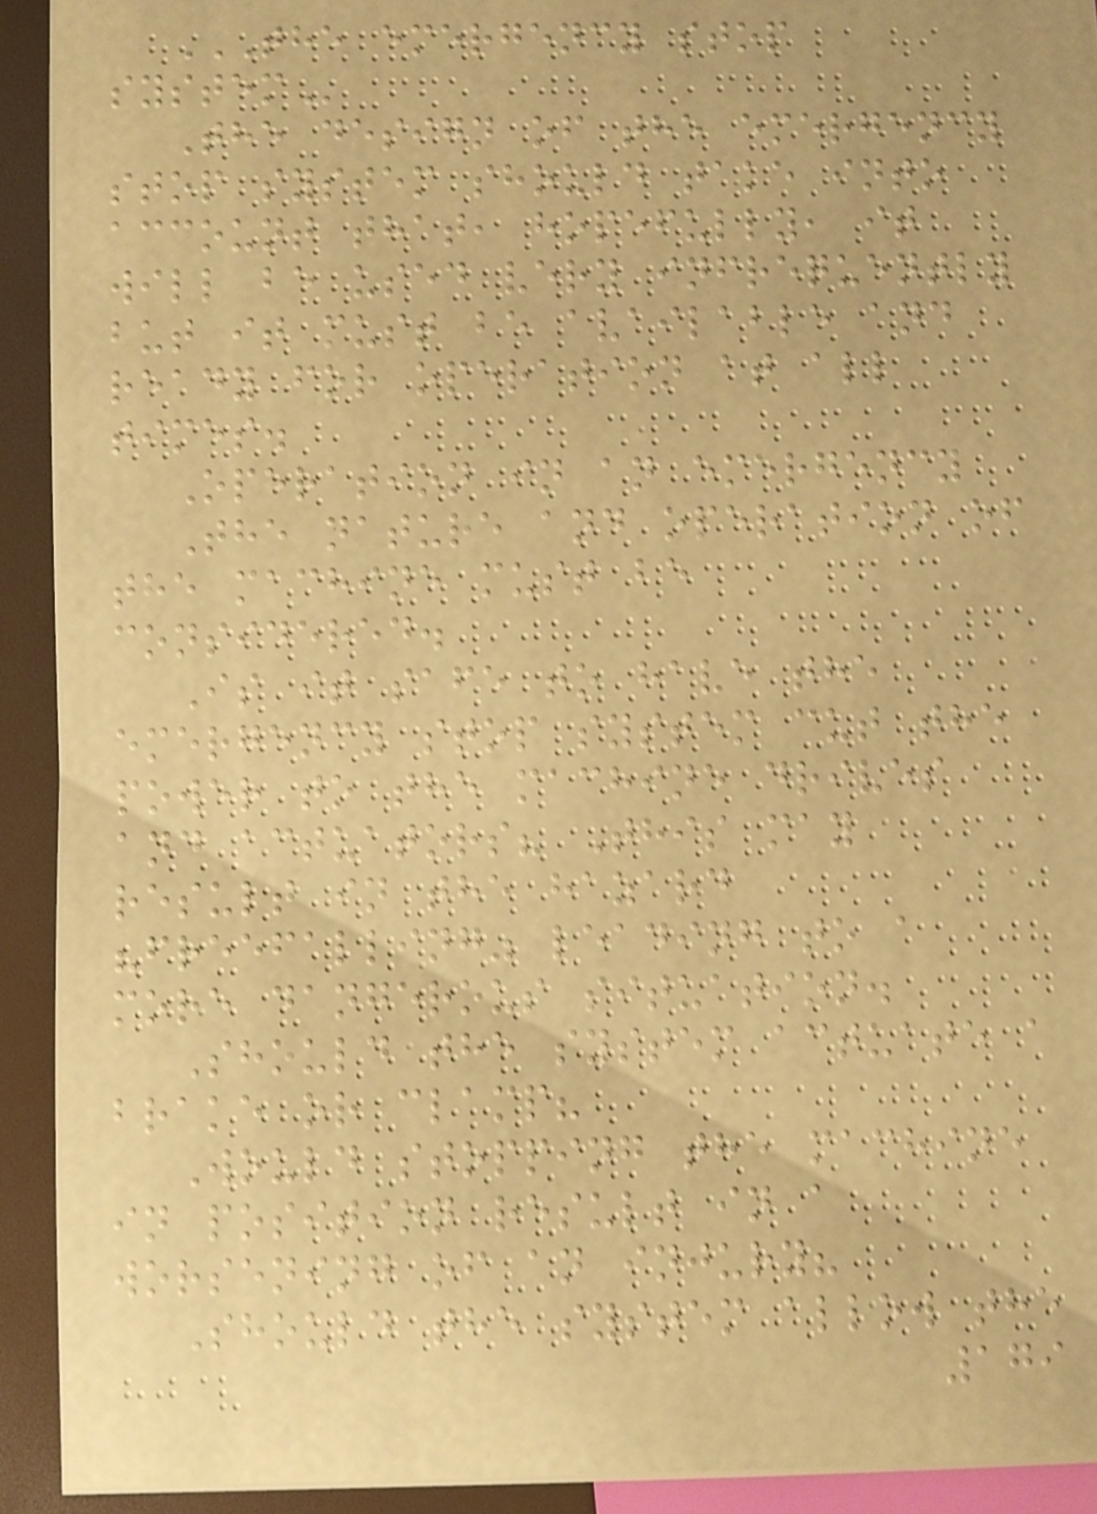THE EMERGENCY STOP
SYSTEM
The design of the emergency
stop system should take into
account that, hopefully, it
will be used very infrequently
but it must be available and
ready for operation at all
times.
Operation in an emergency
The nature and operation of
the machine must be
considered.
Is it safe to have the
emergency stop system cut the
power to the machine drives
and actuators? This may
result in the hazard
"freefalling" leading to a
more dangerous situation.
Should the system actuate a
brake or clamp?
Would stopping the machine
in position result in a
worsening of an injury?
Should the system allow the
179
